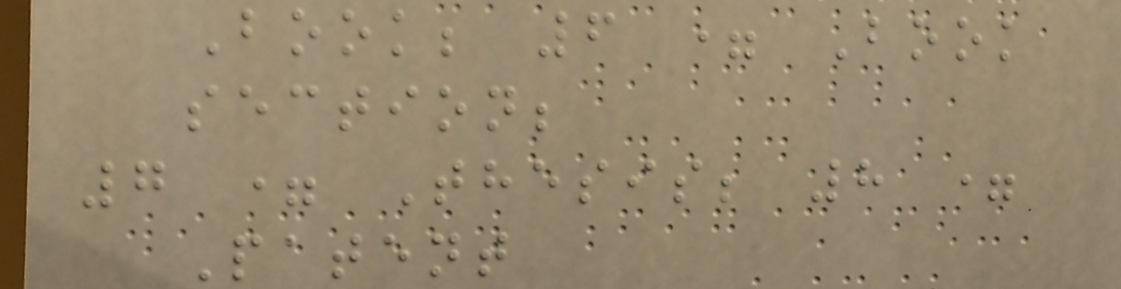Book; 6 = Book
section;
7 = Thesis; 8 =
Patent
